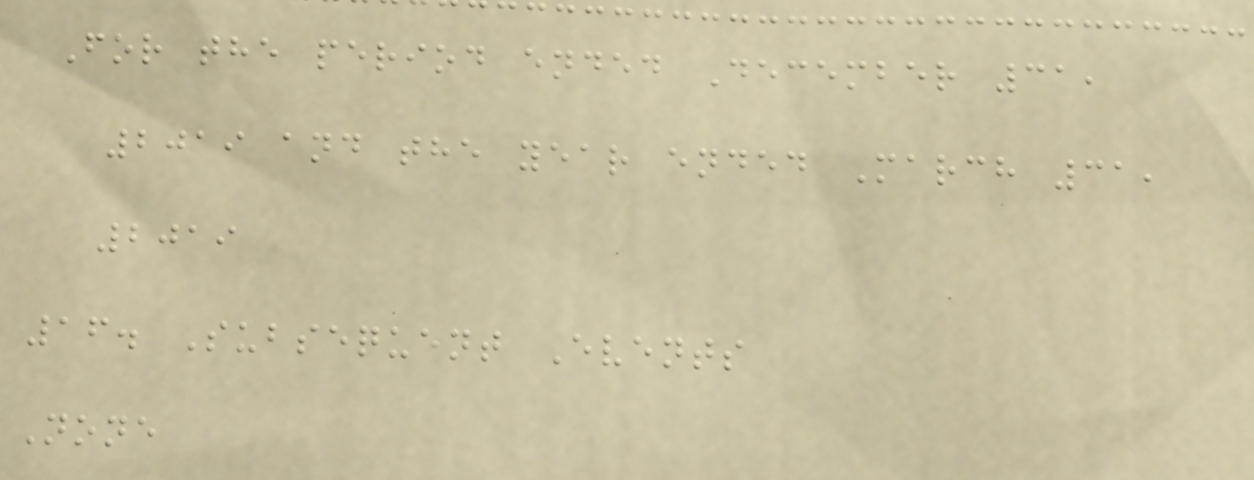For the period ended December 31,
2019 and the year ended March 31,
2019
16. Subsequent Events
None
